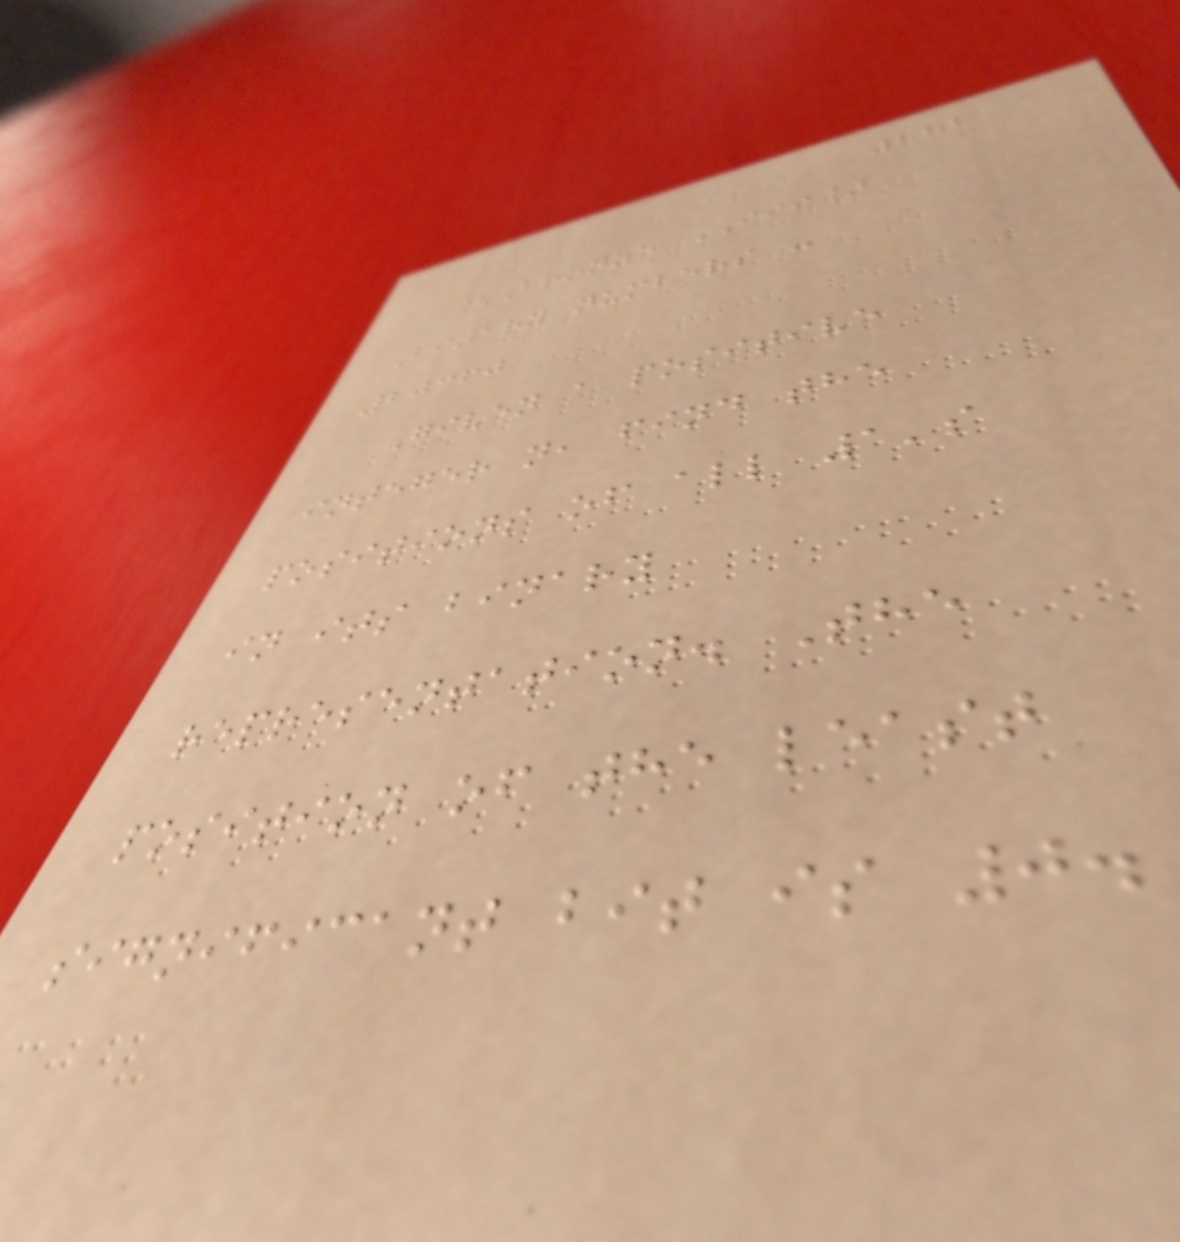282
[Bronze III]
Binary numbers -
20360
Given a positive
integer n, find the
positions of all 1's
in its binary
representation. The
position of the least
significant bit is 0.
